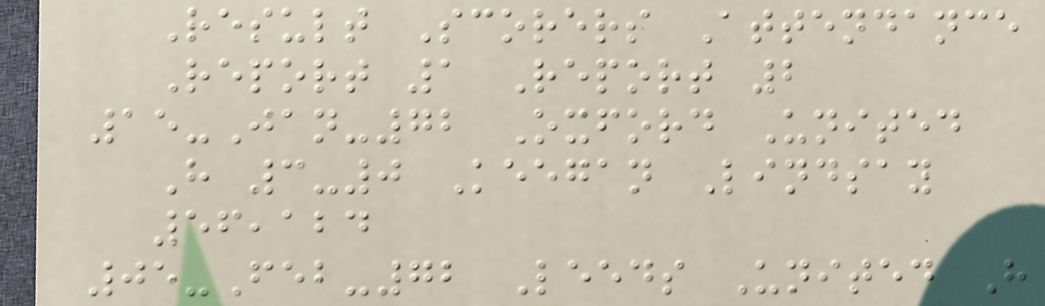Result Scorers Attendance
Report 1 Report 2
15-Jan-72 Oxford United
H 3-0 Keegan Lindsay
56,124
05-Feb-72 Leeds United H
